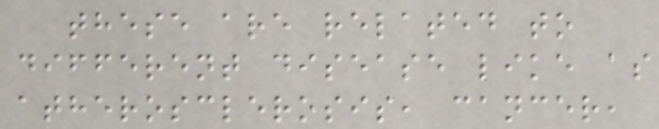these are related to
different disease like as
atherosclerosis, cancer,
